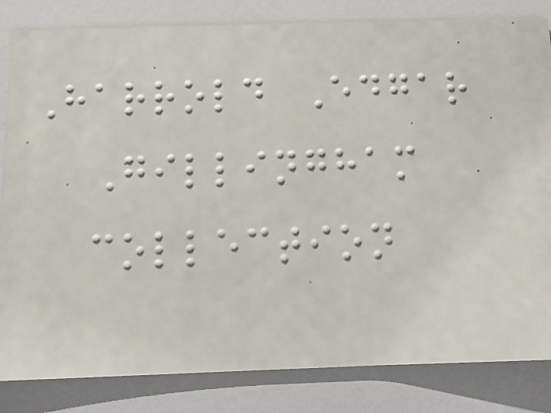Harrold Edgar
Gillingham
collection
